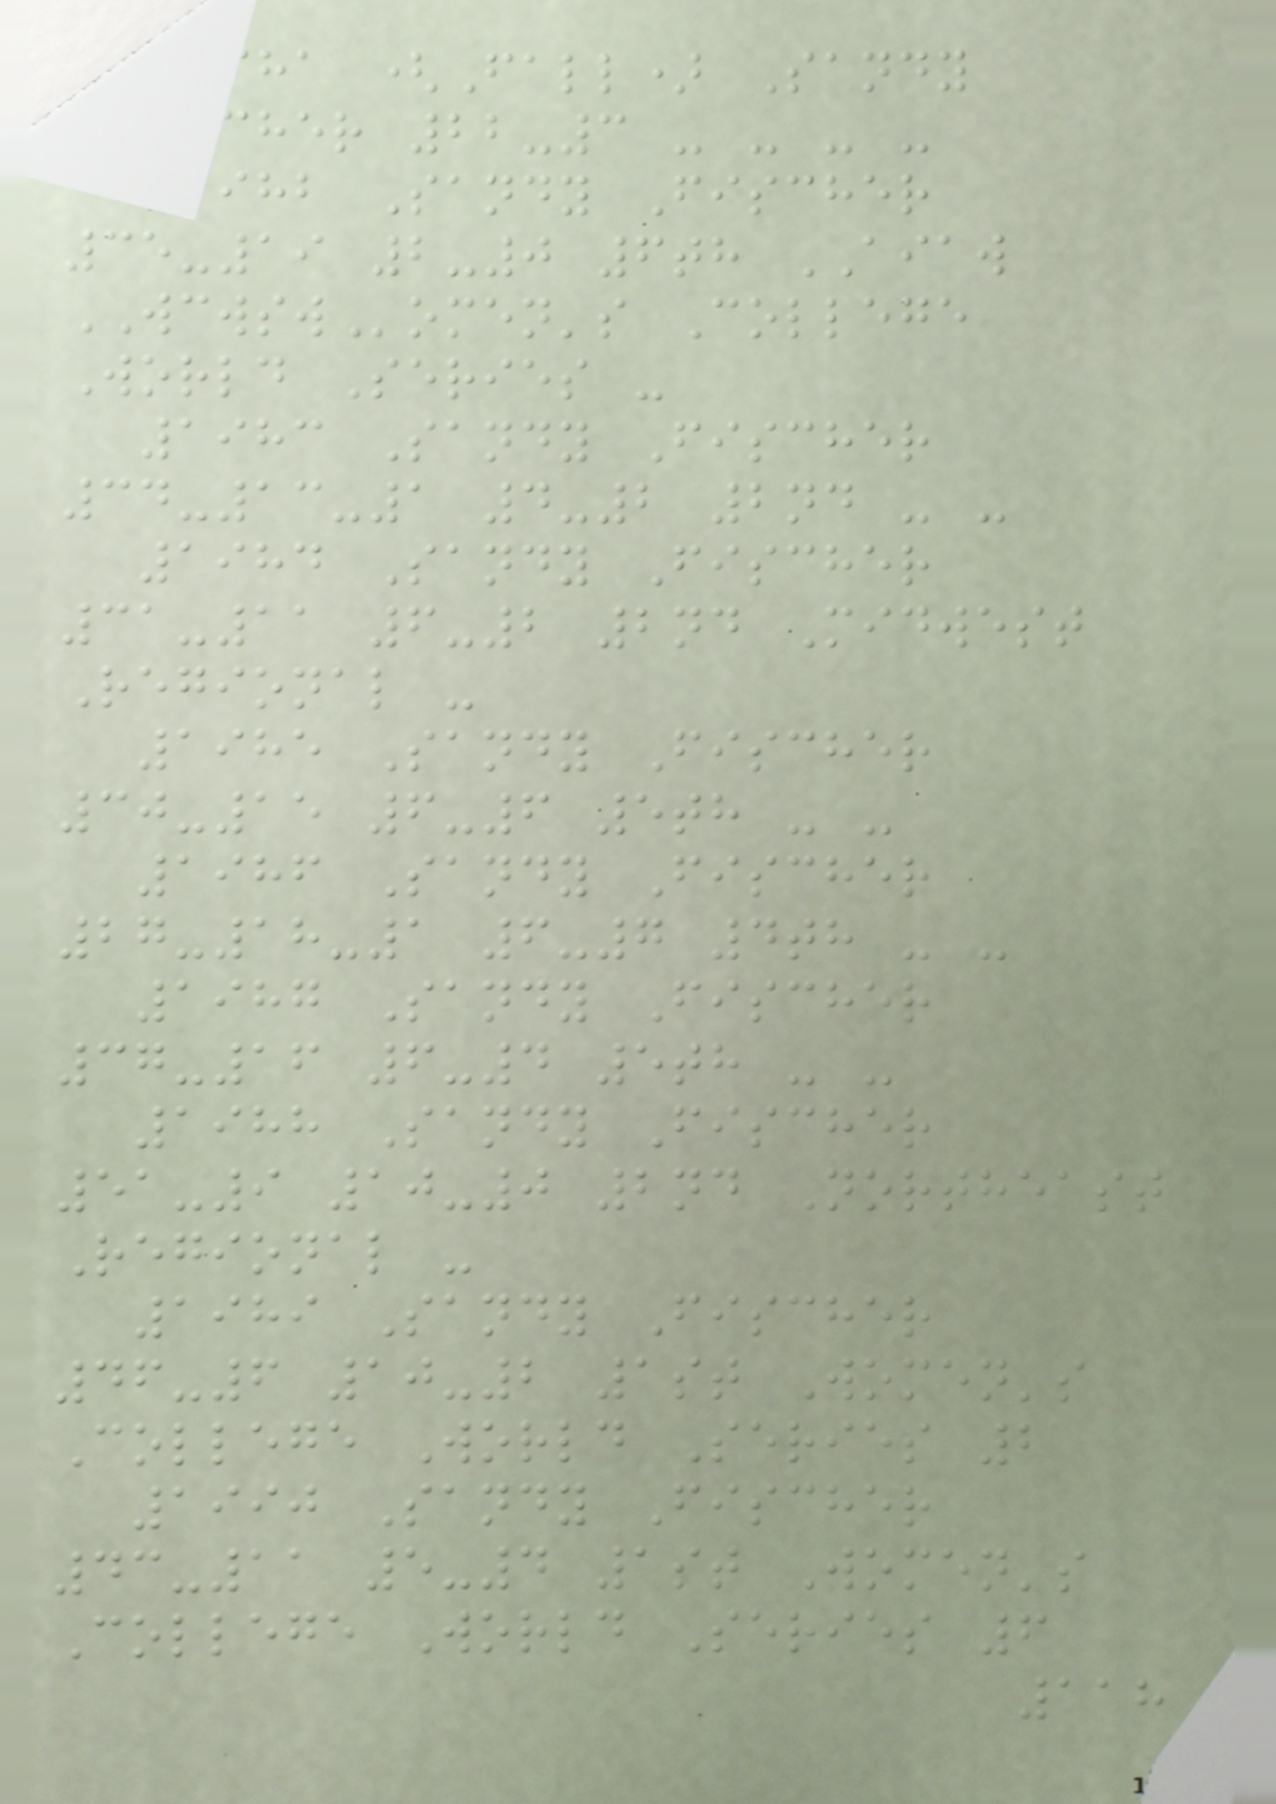1981 (Fall) Sandy
Fischer 22-3 - - - -
1982 Sandy Fischer
35-19 2-0 6th AIAW
WCWSWomen's College
World Series -
1983 Sandy Fischer
34-13-1 4-2 2nd - -
1984 Sandy Fischer
31-11 6-2 2nd Midwest
Regional -
1985 Sandy Fischer
30-15 6-6 5th - -
1986 Sandy Fischer
27-18-1 6-7 4th - -
1987 Sandy Fischer
37-16 6-4 5th - -
1988 Sandy Fischer
51-9 10-0 2nd Northeast
Regional -
1989 Sandy Fischer
46-6 10-2 1st Women's
College World Series 2
1990 Sandy Fischer
43-11 5-4 1st Women's
College World Series 6
118
